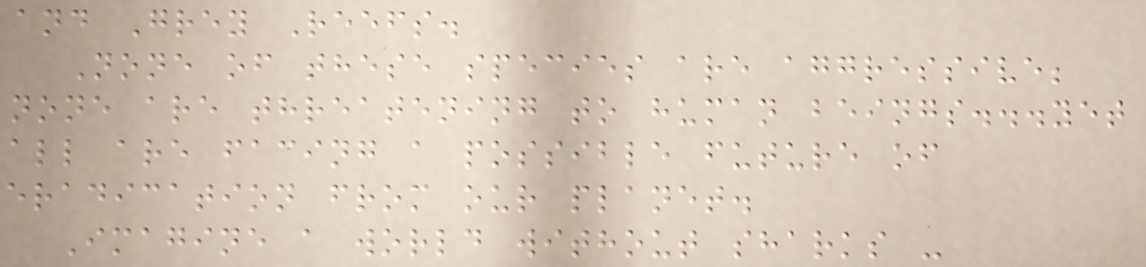and Grey Reefs.
None of these species are aggressive;
none are threatening to human beings...yet
all are facing a possible future of
eradication from our planet.
Imagine a world without sharks -
